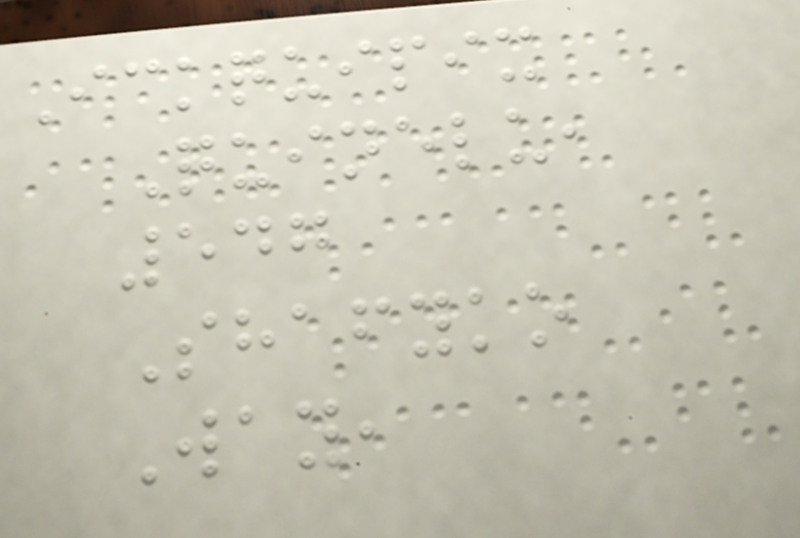Ickquipix
Quinelu,
547
Shafyko
Way,
